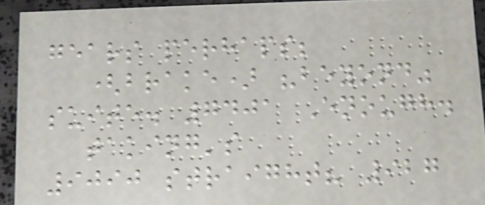gears perhaps;
(brake) "beyond"
suite. 7401 Enough.
taking's
9090 straight? 927
